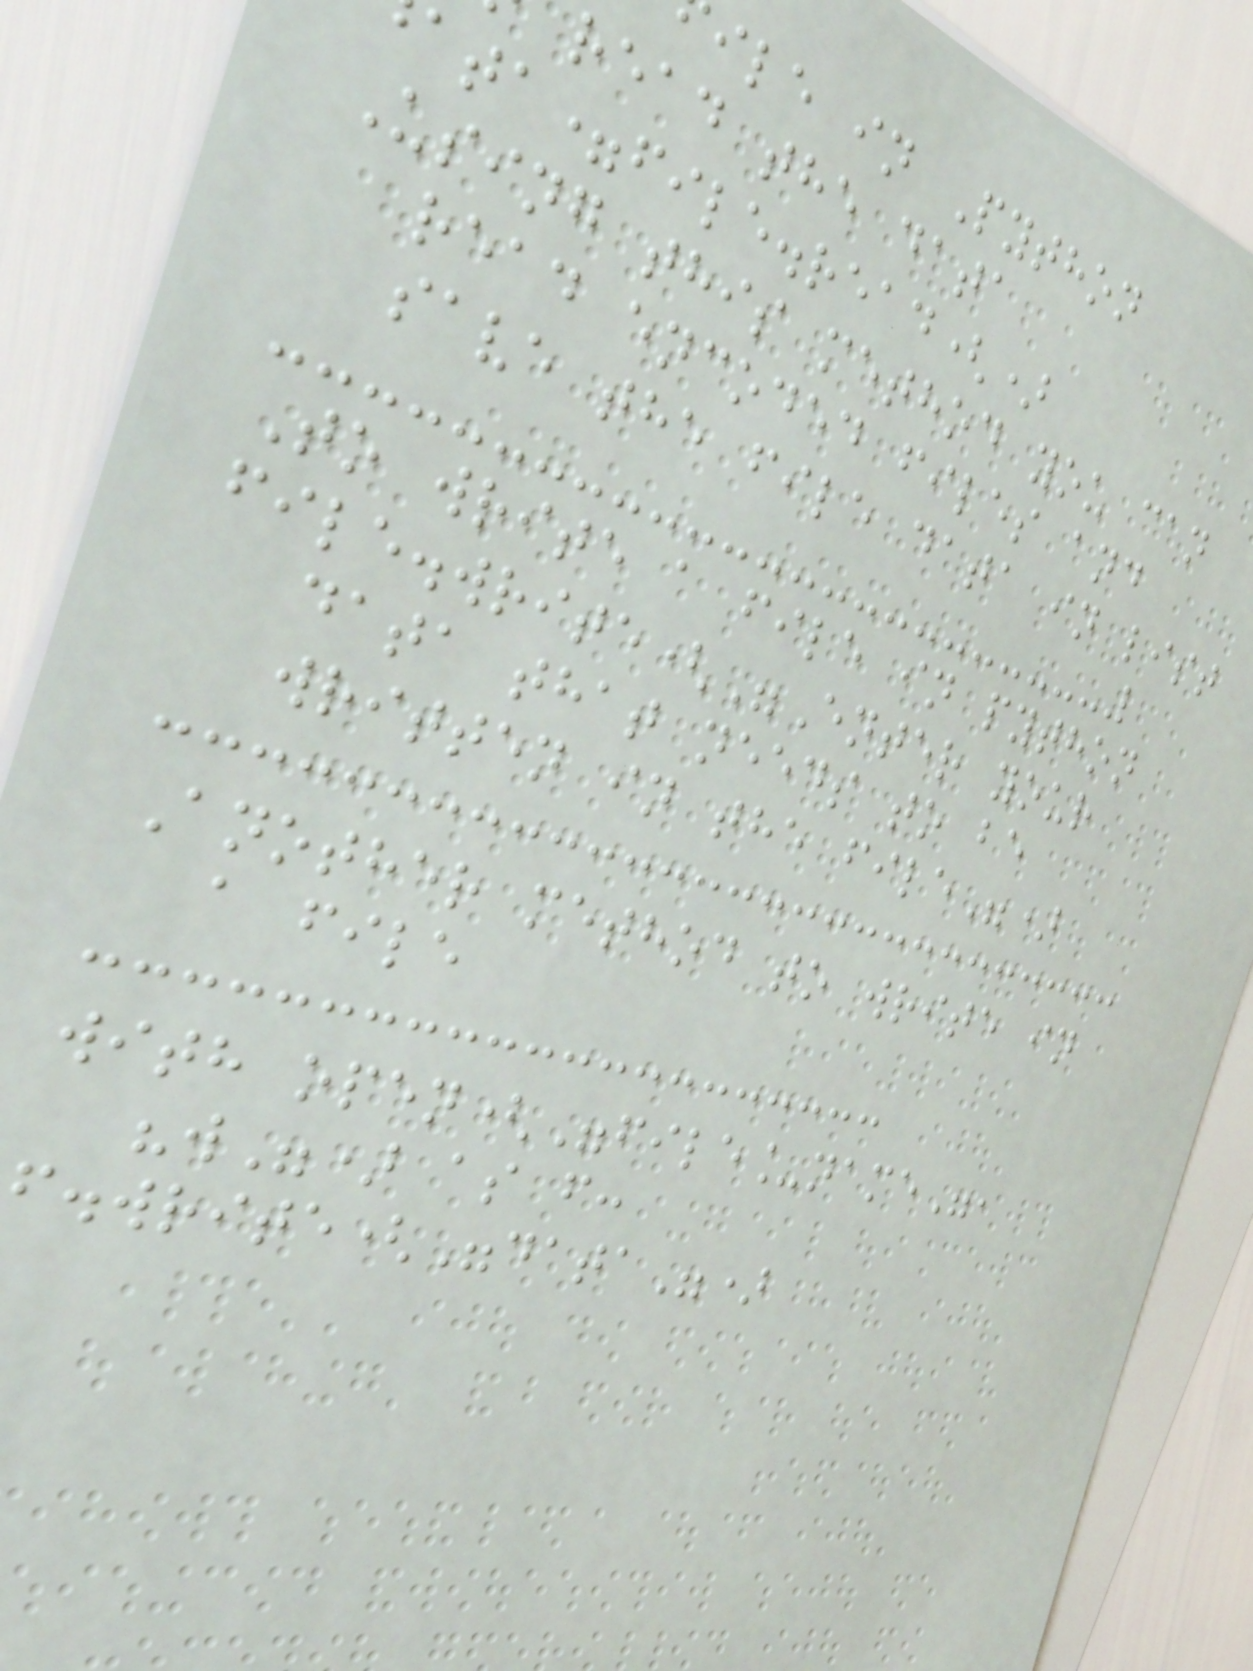ile in Python
read the data
ata=file.read()
Using this method you can
read encoded files and
save the file data in list
To write a file in python
file.write("Enter your
data that needs to be
written in the file")
Another method to write in
a file
with open("file_name",
"w") as f:
f.write("data")
